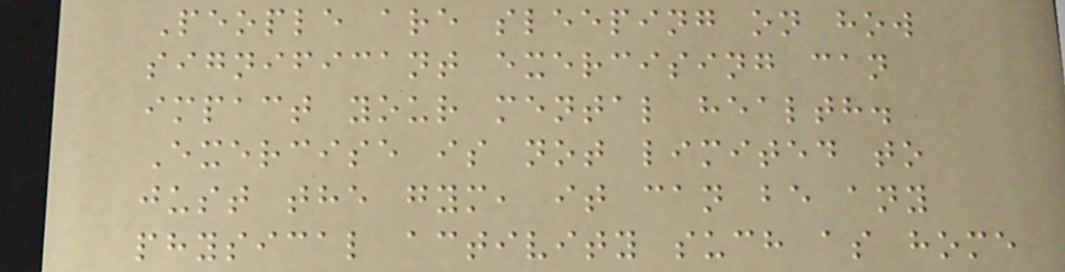People are sleeping on how
significant exercising can
impact your mental health.
Exercise is not limited to
just the gym, it can be any
physical activity such as home
